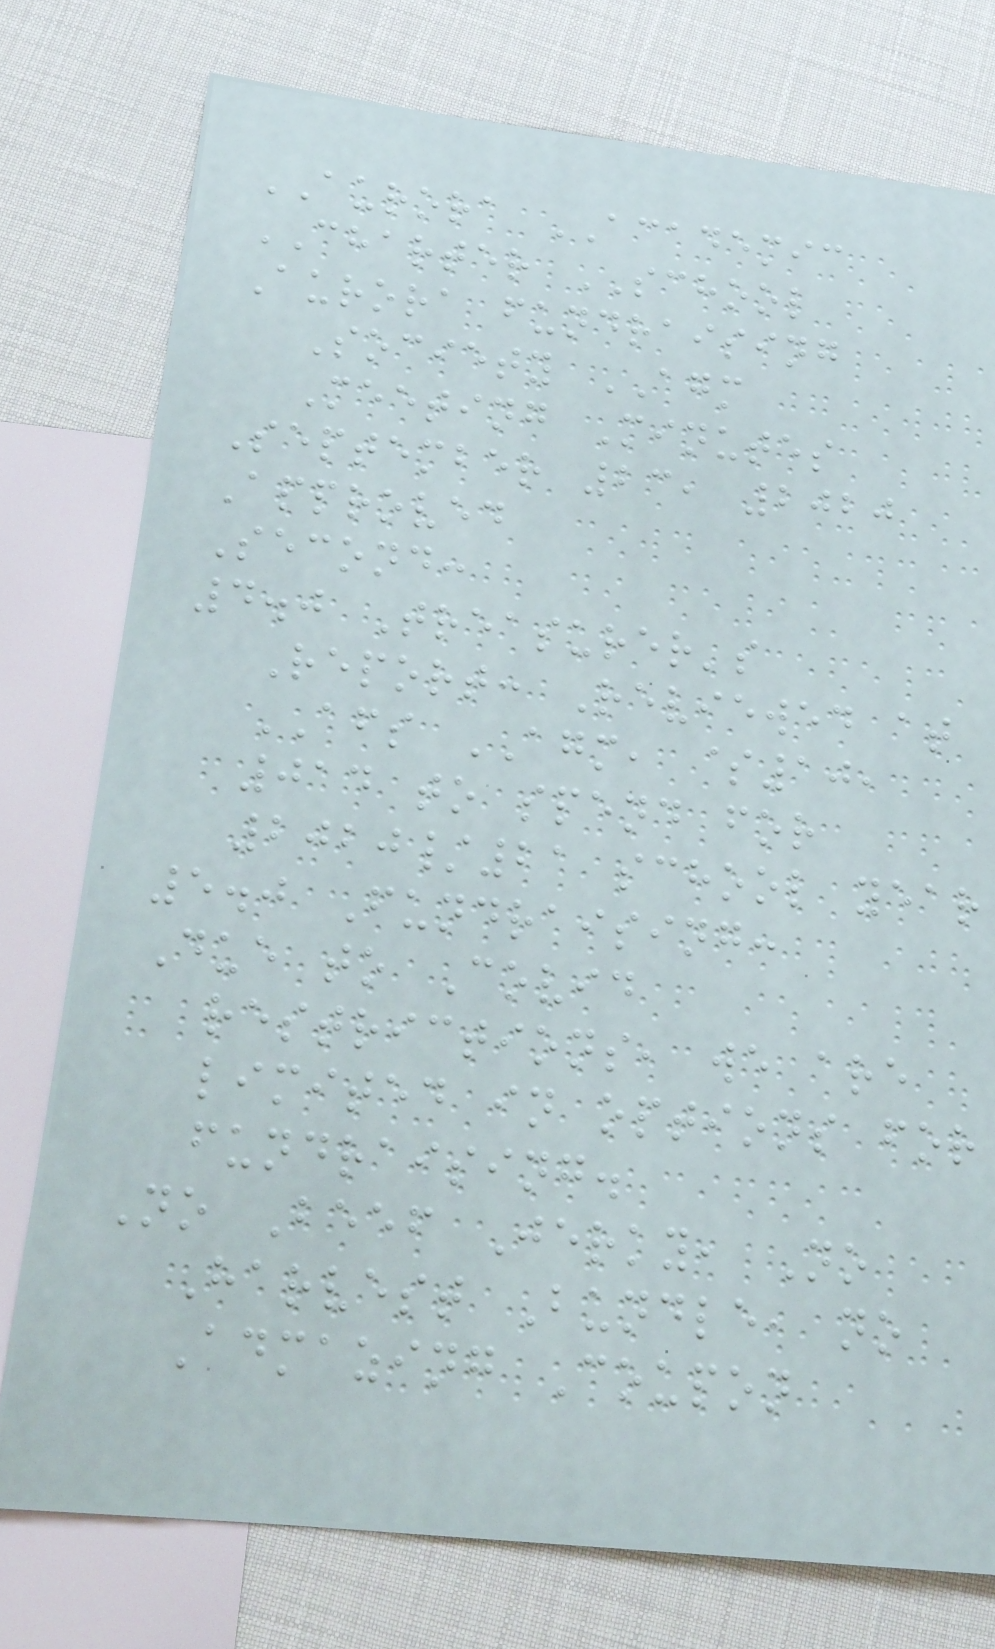AURORA ACADEMIC
CHARTER SCHOOL
Aurora fundraising
Society AGM
Meeting Minutes
September 23, 2020
Approved
Second:
4.0 Treasurer's
Report: Reviewed at
AFS AGM, $10,
014 to spend for
2020/21 school year
5.0 Fundraising:
Due to Covid
restrictions, we are
limited in options for
fundraising.
No Beef Jerky, No
Harvest Bundle, no
Admazing Coupon
